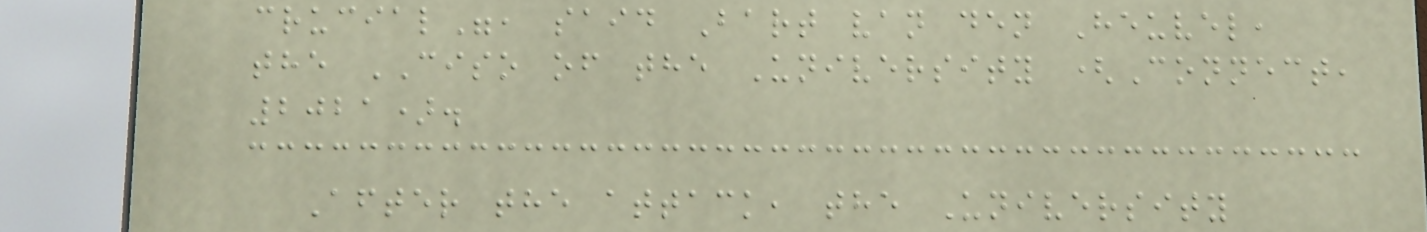crucial", said Bart van den Heuvel,
the CISO of the University (Connect,
2021).
After the attack, the University
